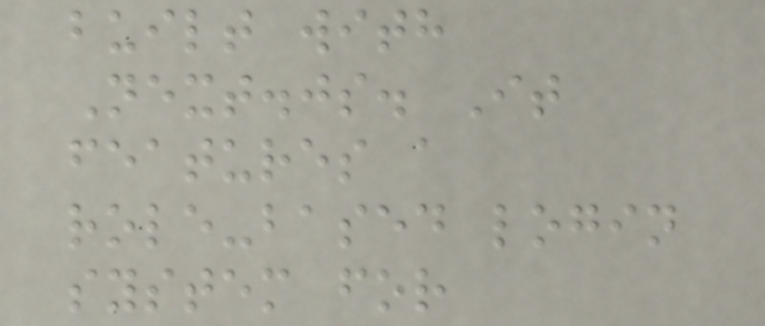built with
Next.js. It
features a
role-based login
system for
